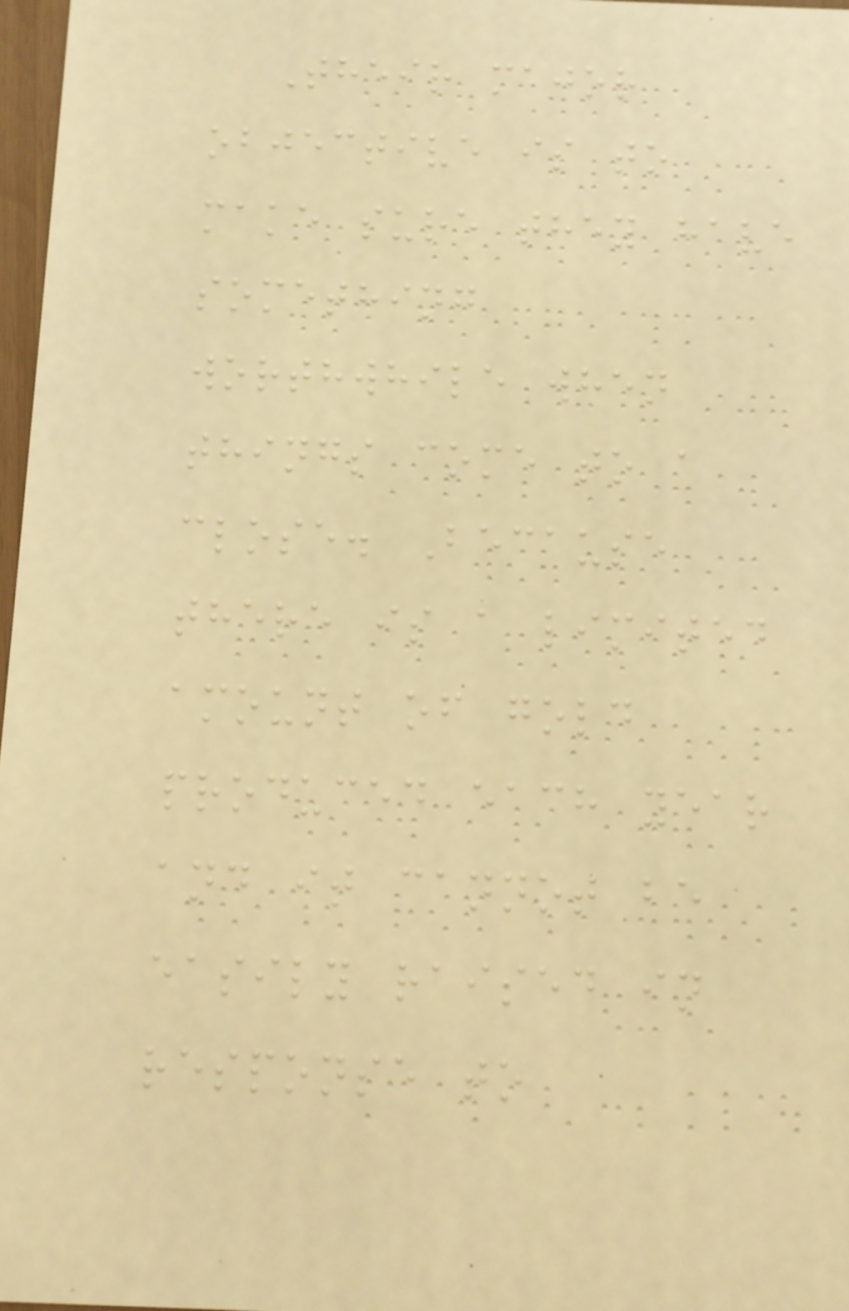Their major
objective is to
make sure they have
something
worthwhile when
things come to a
close. Because
there is a limited
amount of gold
produced each year
and it cannot be
easily raised in
response to
